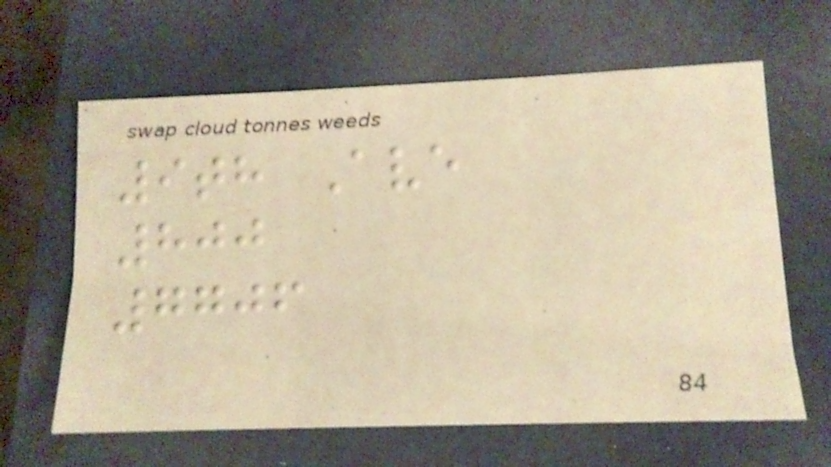9th Ave
800
7706
